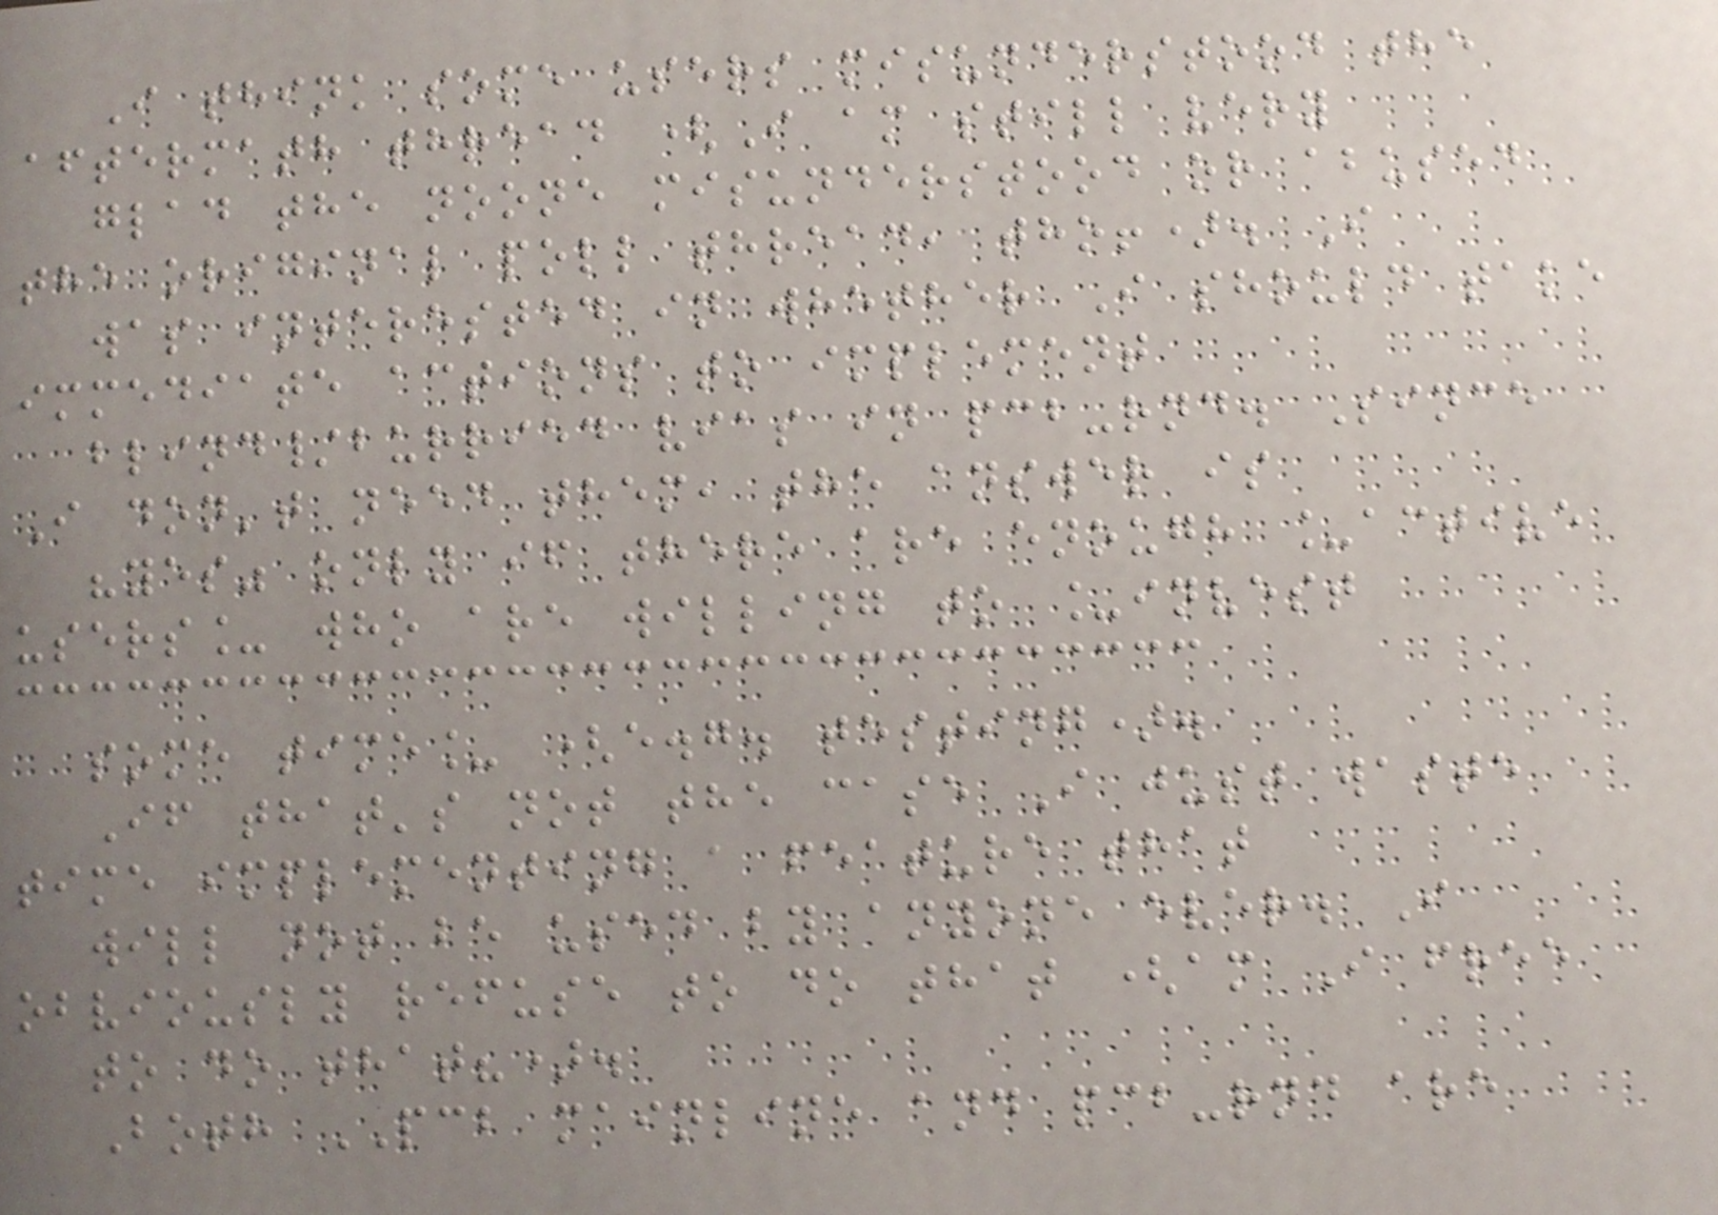I think some users misunderstood the
aftermath thread (I am still very
glad the noone misunderstood or abused
the original poll thread, tho!). I
was interested in whether I should take
immediate actions to implement
blind/burried vias in pcb-rnd. Since
I don't need them, the answer is
"yes" only if there are enough _active
users_ who are willing to _invest
some time_ (e.g. testing).
If that's not the case I just waste
time implementing a feature that
will not be used by anyone ever. I
obviously refuse to do that (am I free
to do that?).
Both PCB mainline and pcb-rnd are
